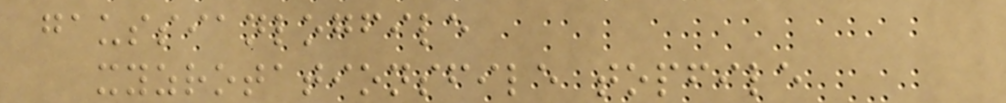gaussianlogfile
xyzrotationsfile topfile
